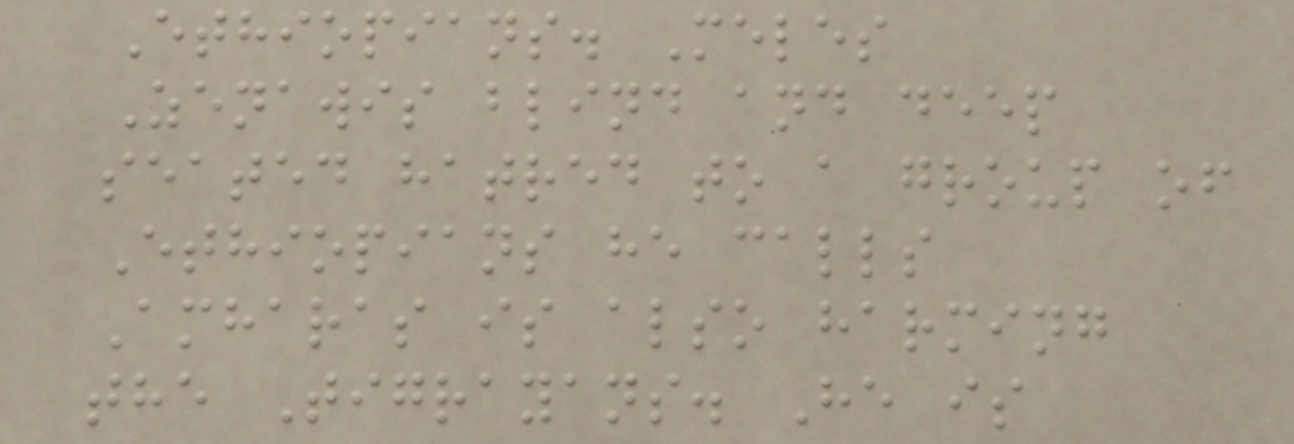Ethiopians. Meles
Zenawis blind and deep
seated hatred to a group of
Ethiopians he calls
Amharas is also harming
the Tigrayans. He is
